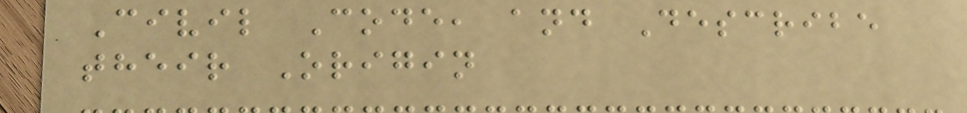Civil Code, and Describe
their Origin
